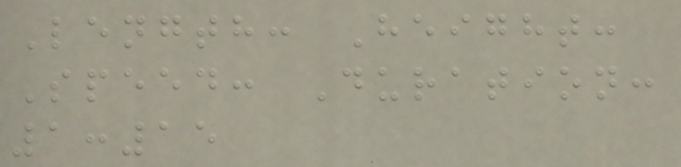Length: Height:
Speed: Duration:
1:15
